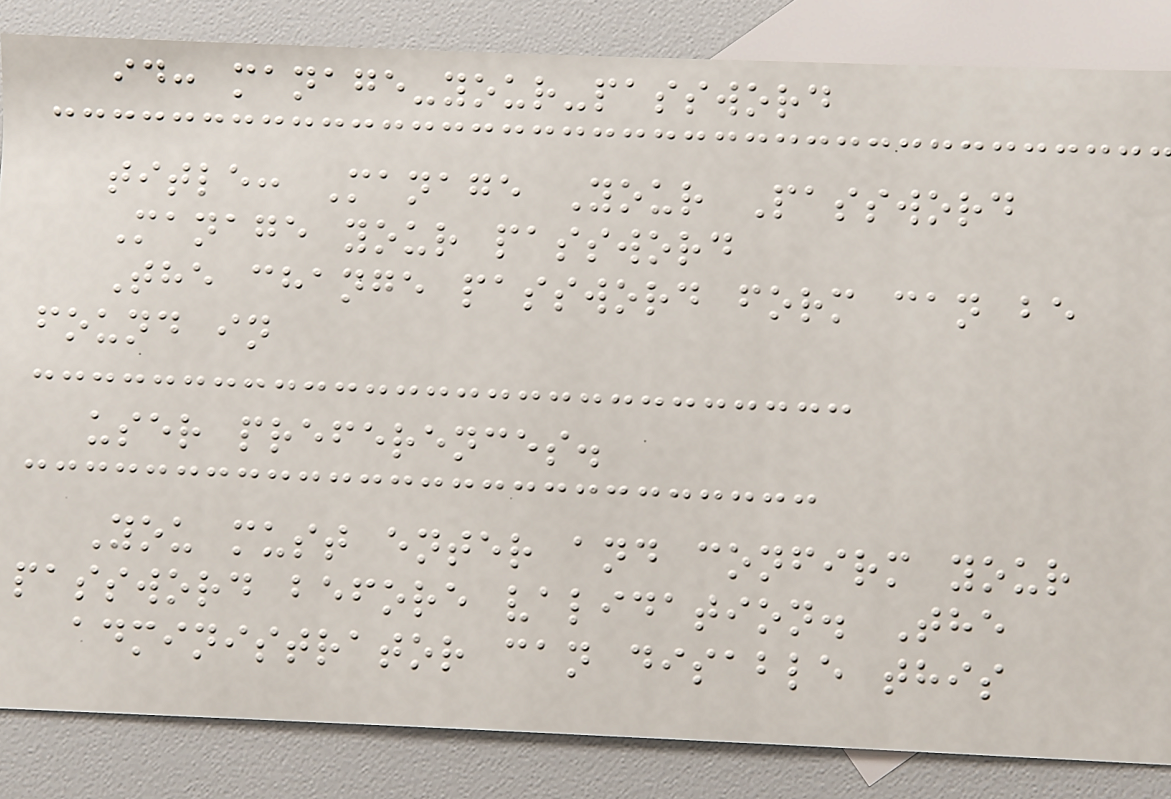id: manage-your-password
title: Manage Your Password
Manage your password
The change password form can be
found in
user preferences.
You must enter and confirm your
password before validation. The
administrator can disable this
